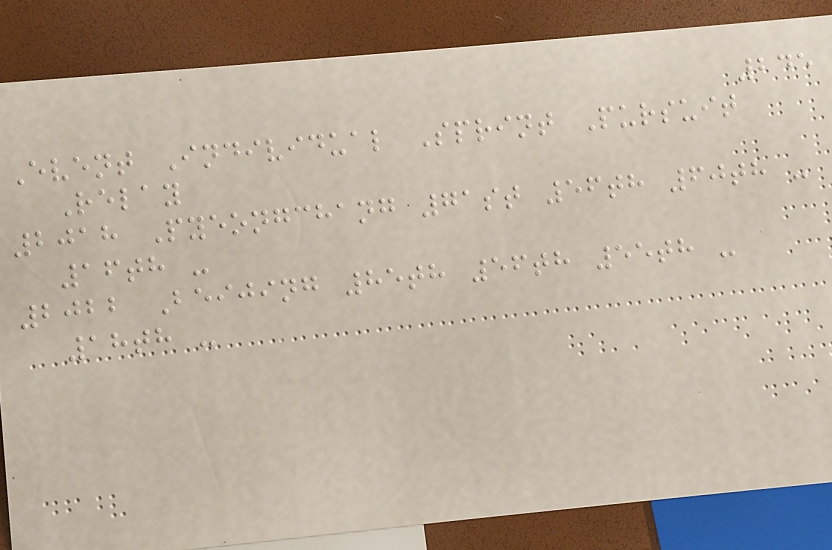245
Event Individual Sprint Pursuit
Relay
2018 Pyeongchang 71st 56th 60th -
16th -
2022 Beijing 85th 56th 55th -
18th -
